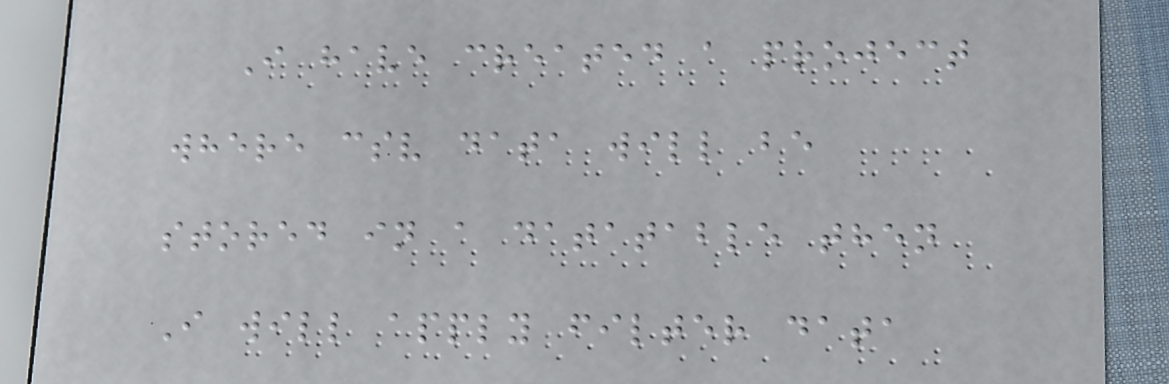I have created a project
where csv data will be
stored in a datatable then
I will apply filter data
